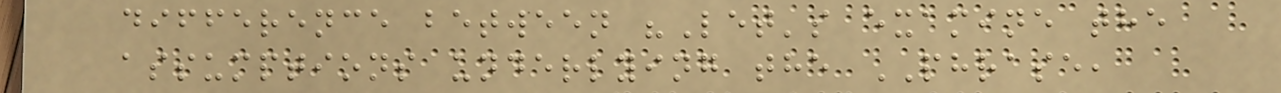difference between "Let's examine the
assumptions underlying the PHRASE,
